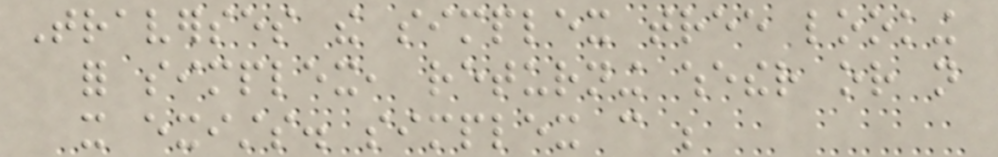Traverses the simplex tree looking
for simplex, returning whether or not
it exists. simplex can be
